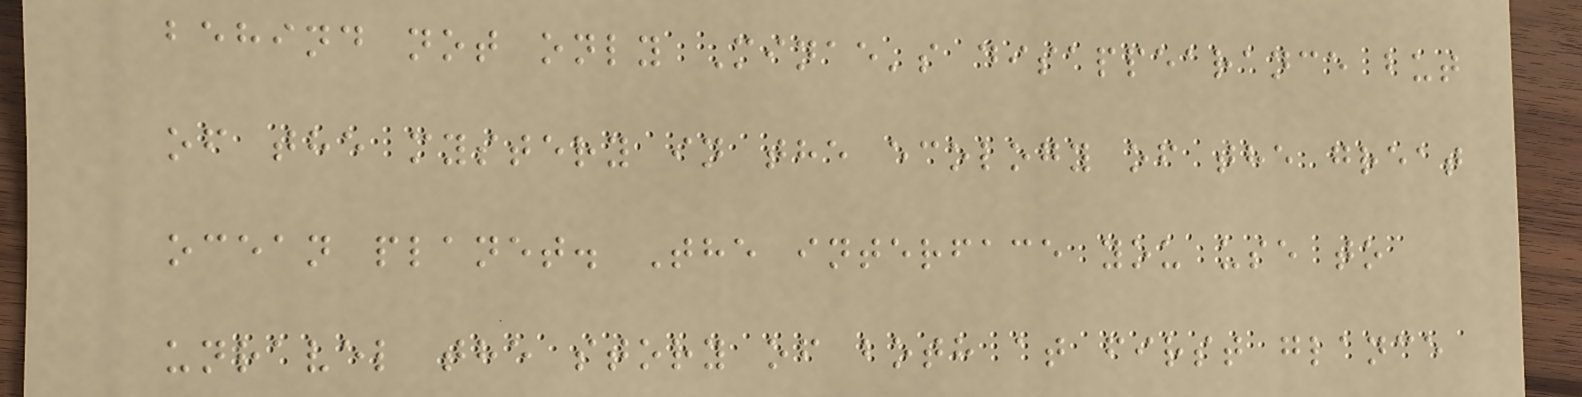behind not only Minae's disappearance but
of the mystery in the ecology of the great
ocean planet. The interface you use to
unravel the story of both at first glance
